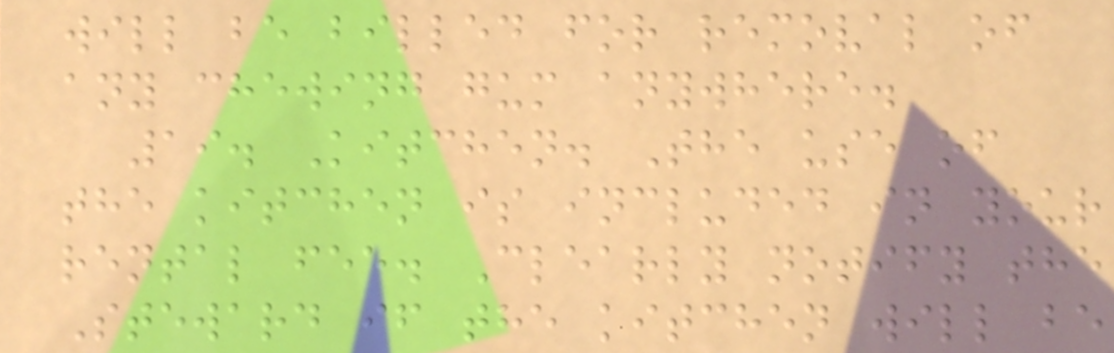will be billed for removal of
any chewing gum anywhere.
19. Kitchen. The use of
the kitchen is included in your
rental fee. Clearly notify the
Steward if the kitchen will be
